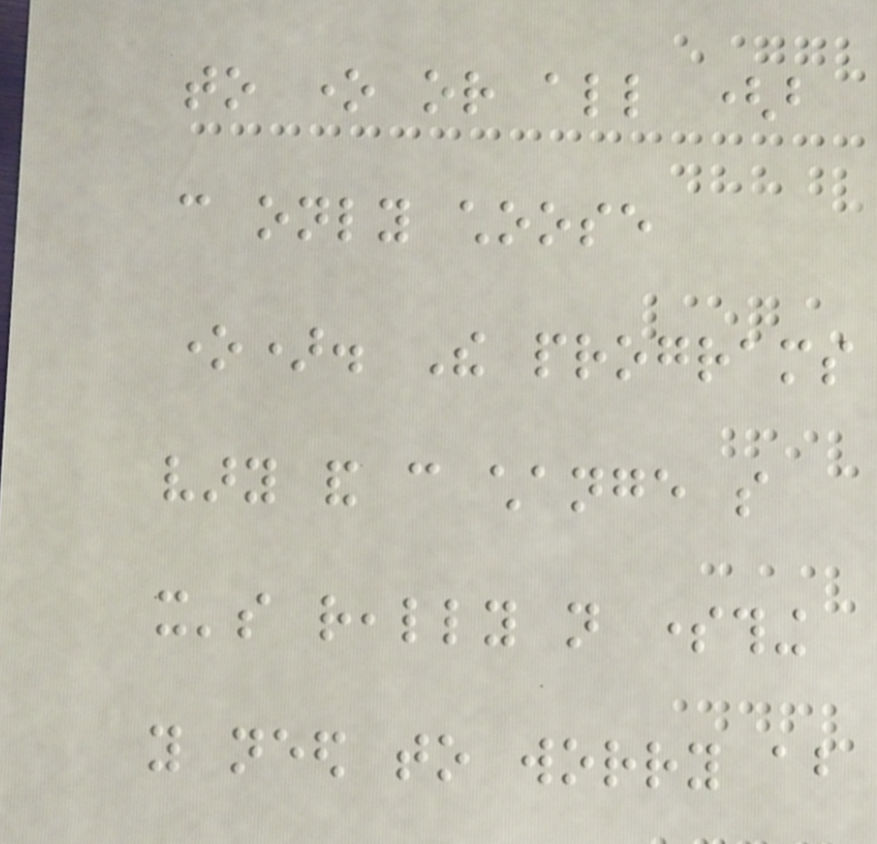to one or all (but
can only choose
one). The programs
vary and can change so
it's really not something
you need to worry about
